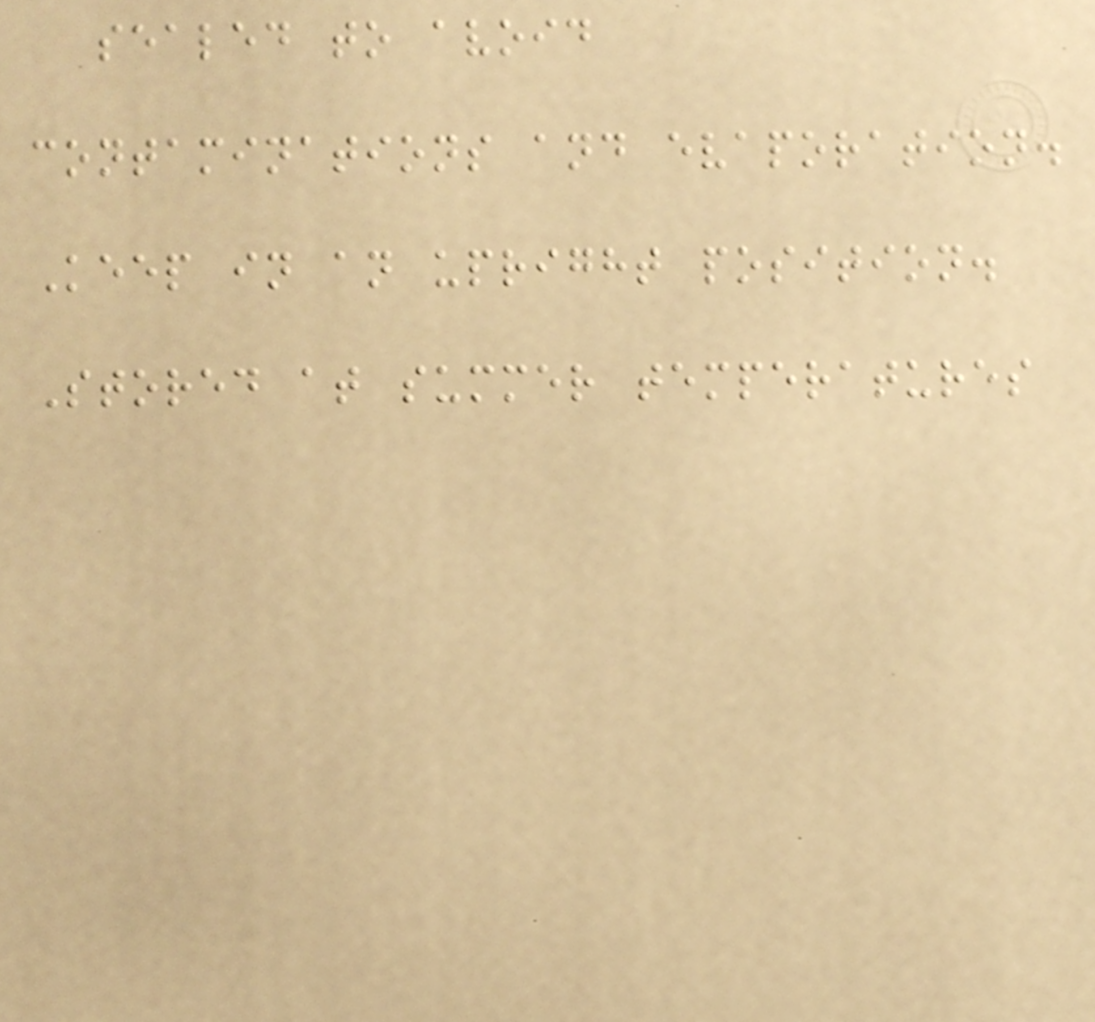sealed to avoid
contaminations and evaporation.
Keep in an upright position.
Stored at summer temperatures
